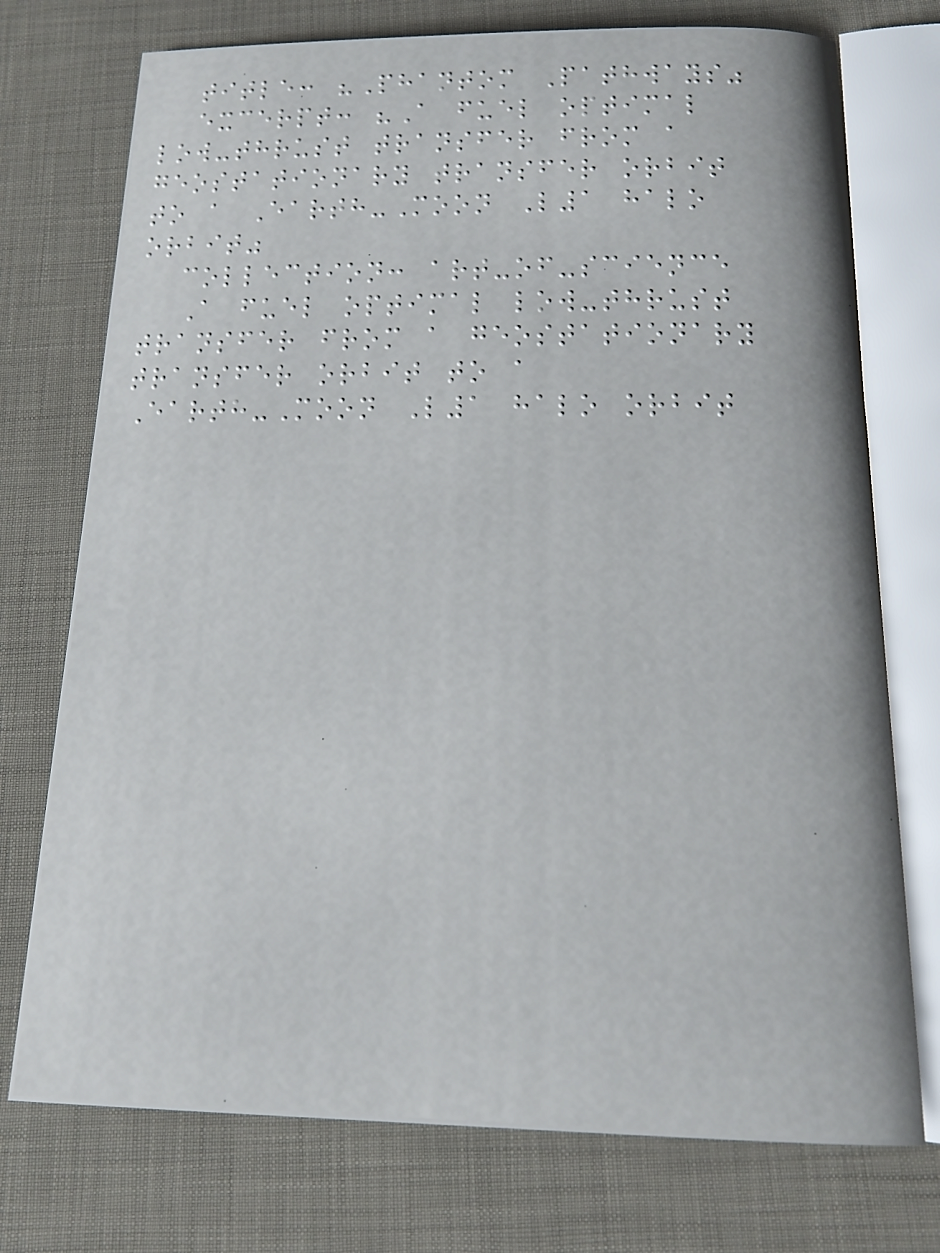title: "Phantom Pathways"
excerpt: "A fuel optimal
low-thrust transfer from a
geostationary transfer orbit
to a Earth-Moon L1 halo
orbit"
collection: art-of-science
A fuel optimal low-thrust
transfer from a geostationary
transfer orbit to a
Earth-Moon L1 halo orbit
